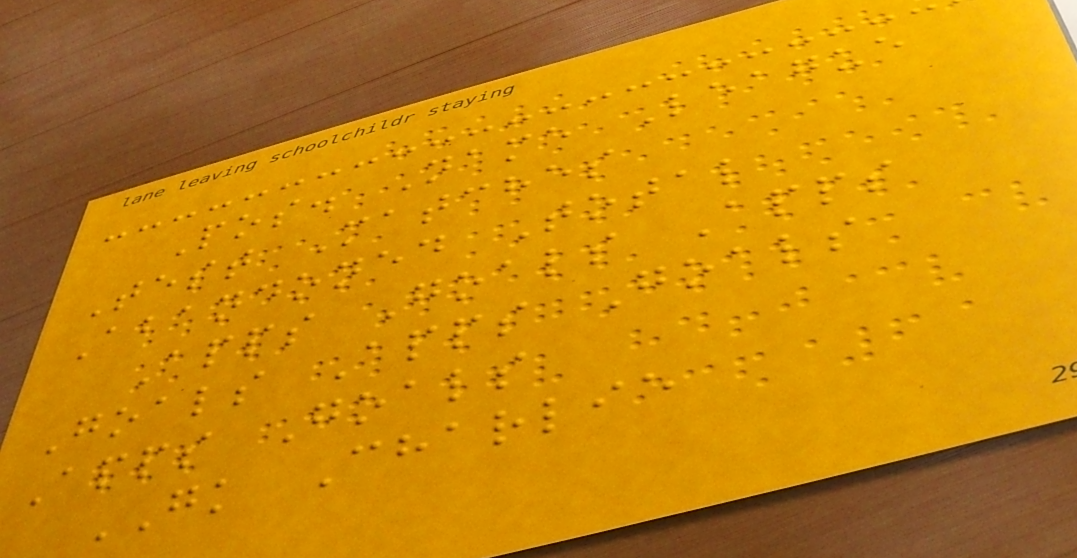Pos. Name League
Test Matches
Abandoned Total
Apps Goals Apps
Goals Apps Goals
Apps Goals
GK Charlie
